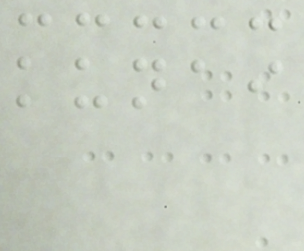kunai
